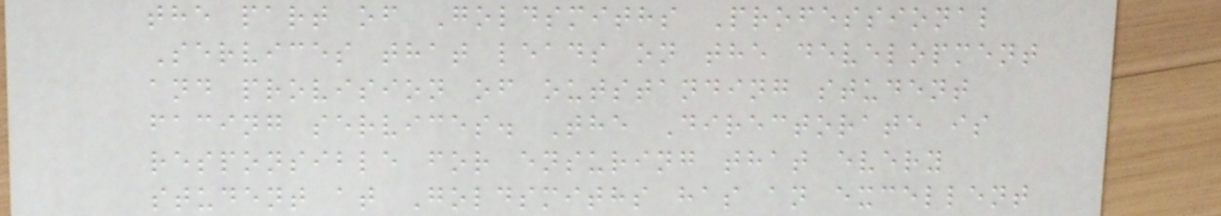the part of Goldsmiths Professional
Services that leads on the development
and provision of outstanding student
facing services. The Directorate is
responsible for ensuring that every
student at Goldsmiths has an excellent
